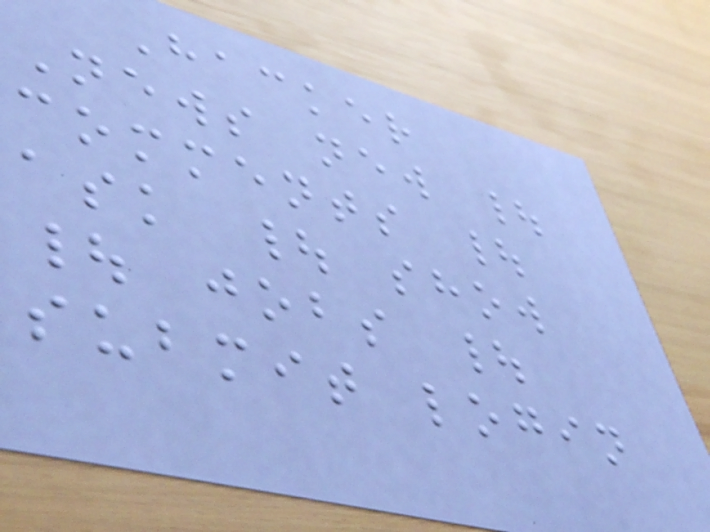Hacker
News new |
comments |
ask | show
| jobs |
submit login
